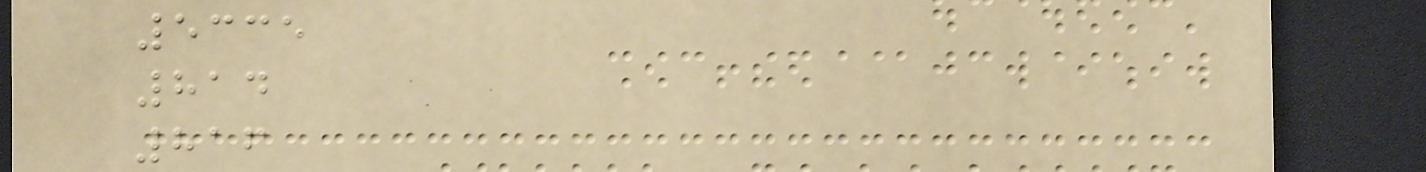5335
814
816
